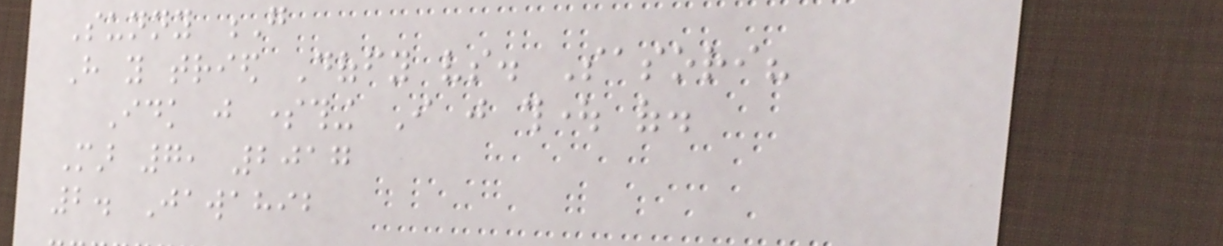Sunny G
Have you tried Doffy vs. Sasori?
Idk just something I just thought of.
Mar 7, 2017
2. Jawahib
